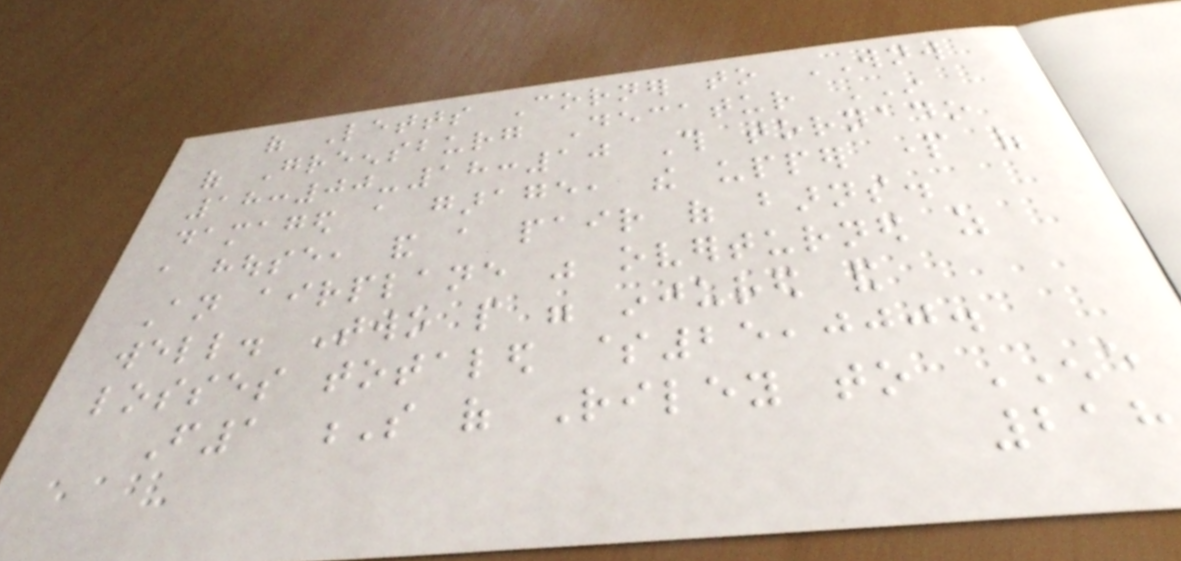of Letts Corner to WNW
of Greensburg Decatur IN
18:00-18:10 This tornado
damaged a garage, the upper part of
a house, and a pair of barns.
An airplane was overturned as
well. Two people were injured and
losses totaled $25,000.
F1 S of Riley to ENE
218
